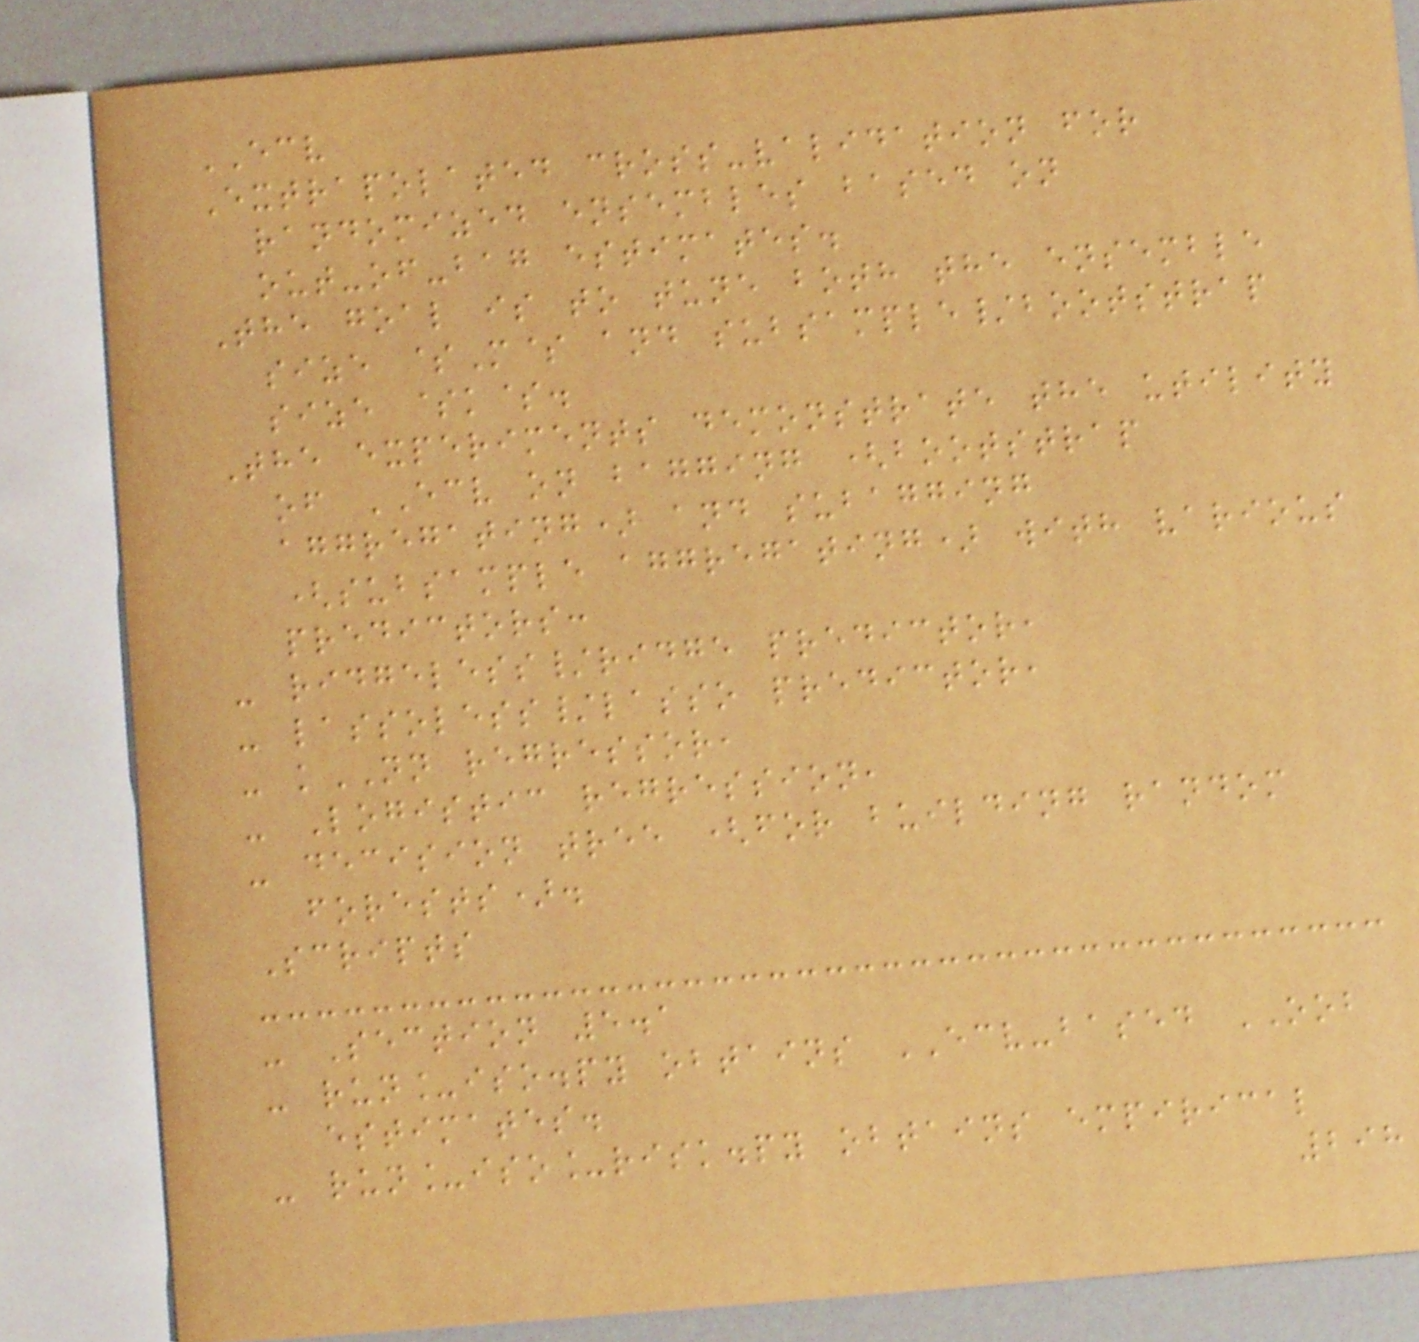ECV
Extrapolated cross-validation for
randomized ensembles based on
out-of-bag estimates.
The goal is to tune both the ensemble
size $M$ and subsample/bootstrap
size $k$.
The experiments demonstrate the utility
of ECV on bagging (bootstrap
aggregating) and subagging
(subsample aggregating) with various
predictors:
- ridgeless/ridge predictor,
- lassoless/lasso predictor,
- kNN regressor,
- Logistic regression,
- decision tree (for building random
forests).
Scripts
- Section 5.1
- run_iso.py obtains ECV-based OOB
estimates.
- run_iso_risk.py obtains empirical
298
